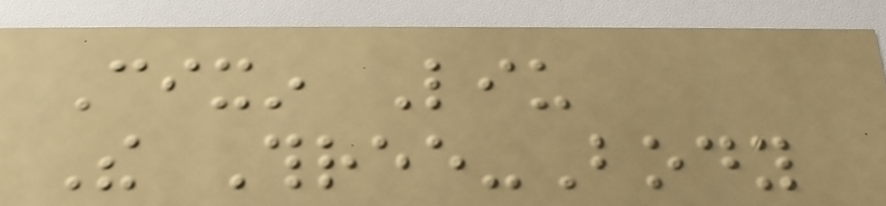Cixin Liu
The Three-Body
